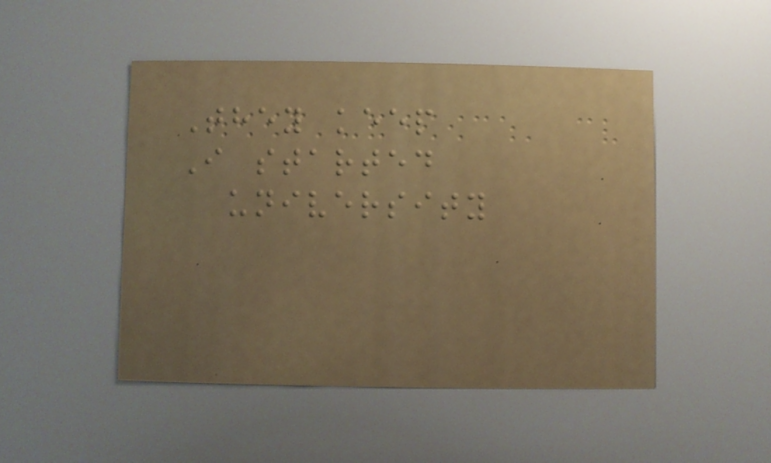They keep
I started
university
